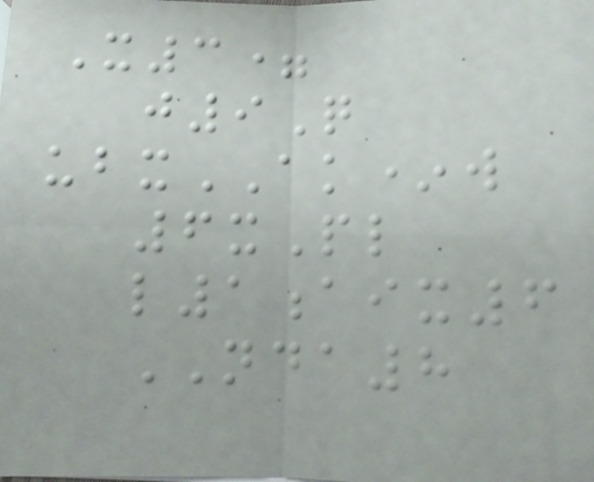X3=
j9Q
ubxAK*w
6xPl
l1aix6
NDA8
